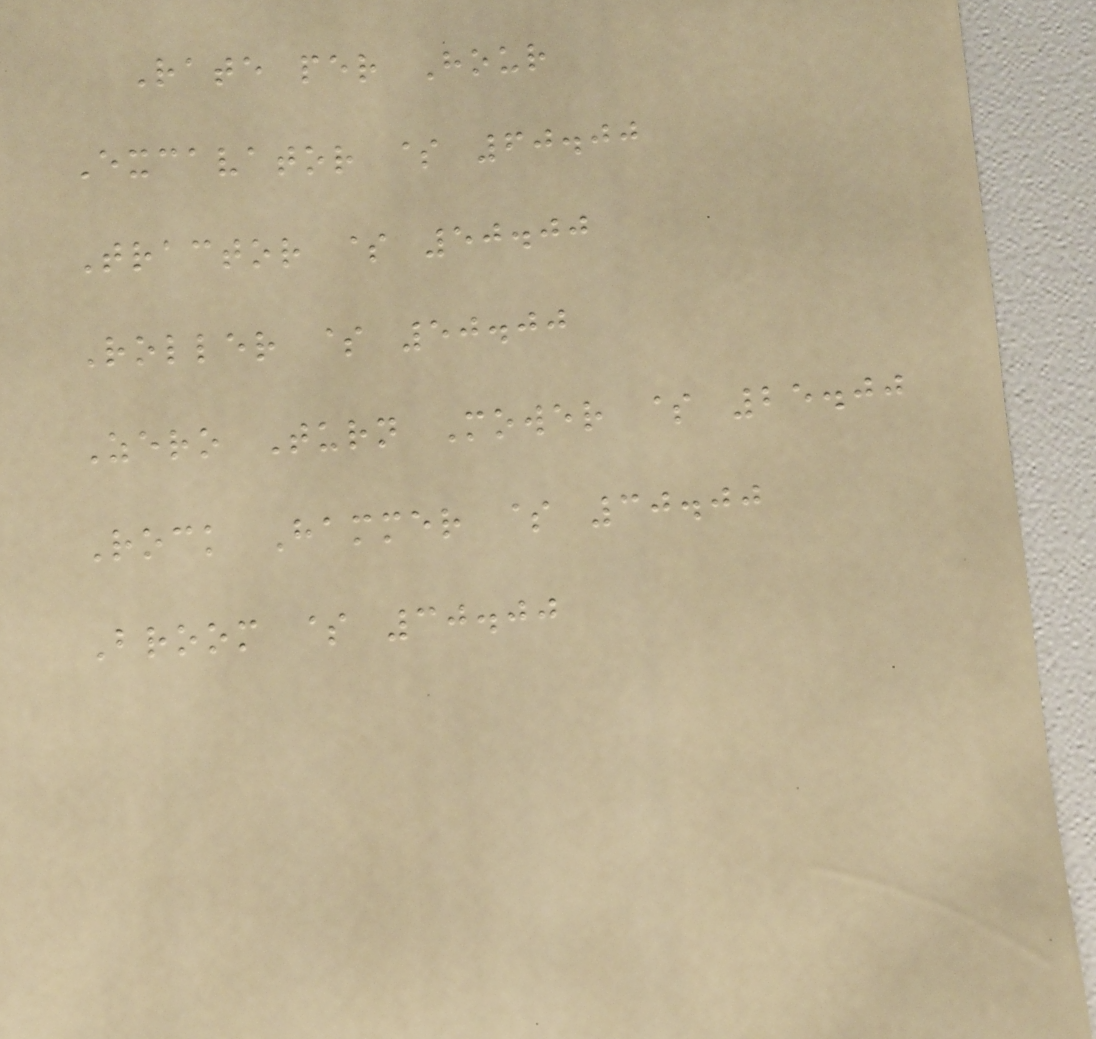Rate per Hour
Excavator $ 60.00
Tractor $ 50.00
Roller $ 50.00
Zero Turn Mower $ 25.00
Rock Hammer $ 30.00
Broom $ 30.00
